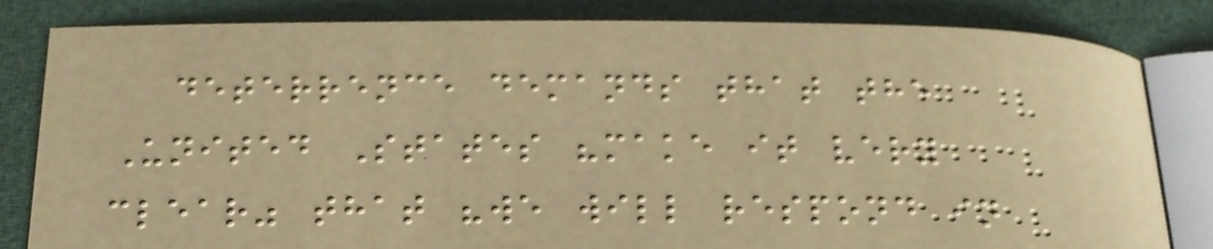deterrence demands that the
United States "make it very
clear" that "we will respond in
